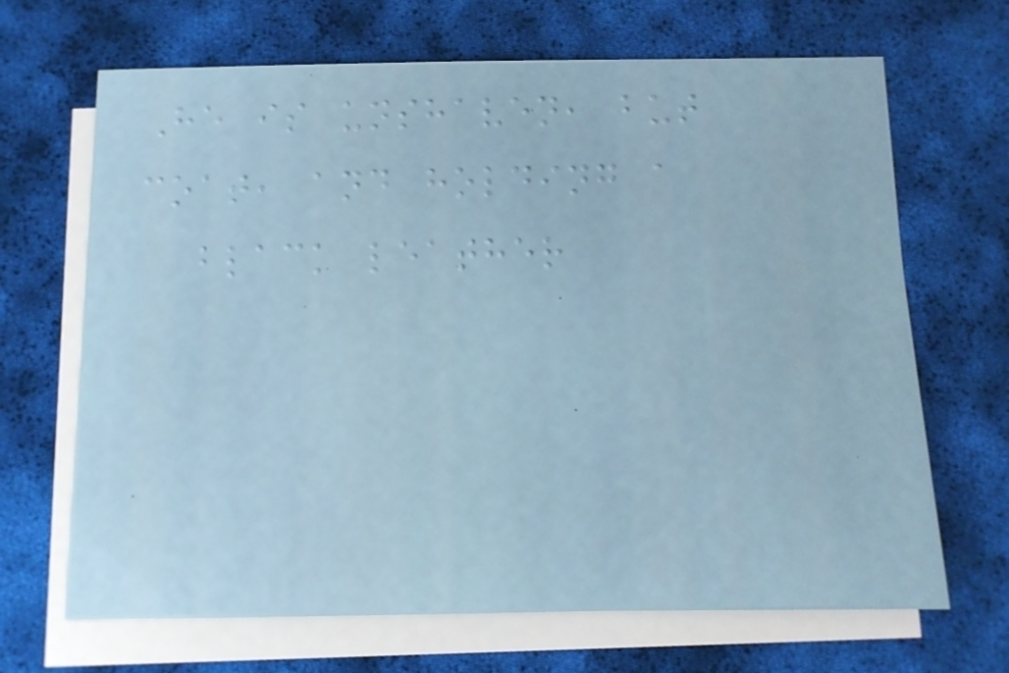He is unshaven, but
coat, and holding a
black leather
